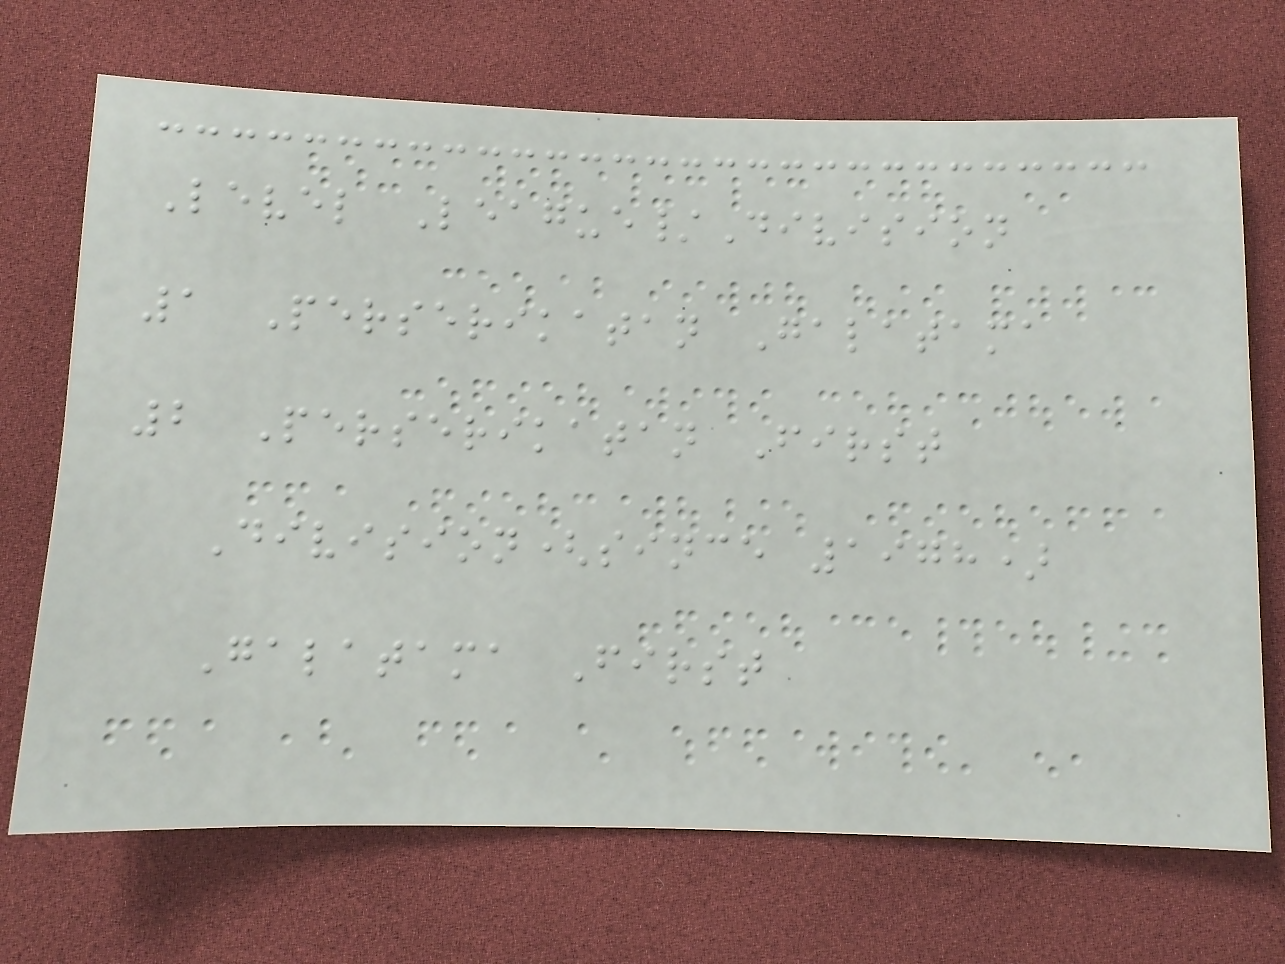Level League/Division
1 Perserikatan Galatama
2 Perserikatan First
Division(since 1978)
Galatama First
